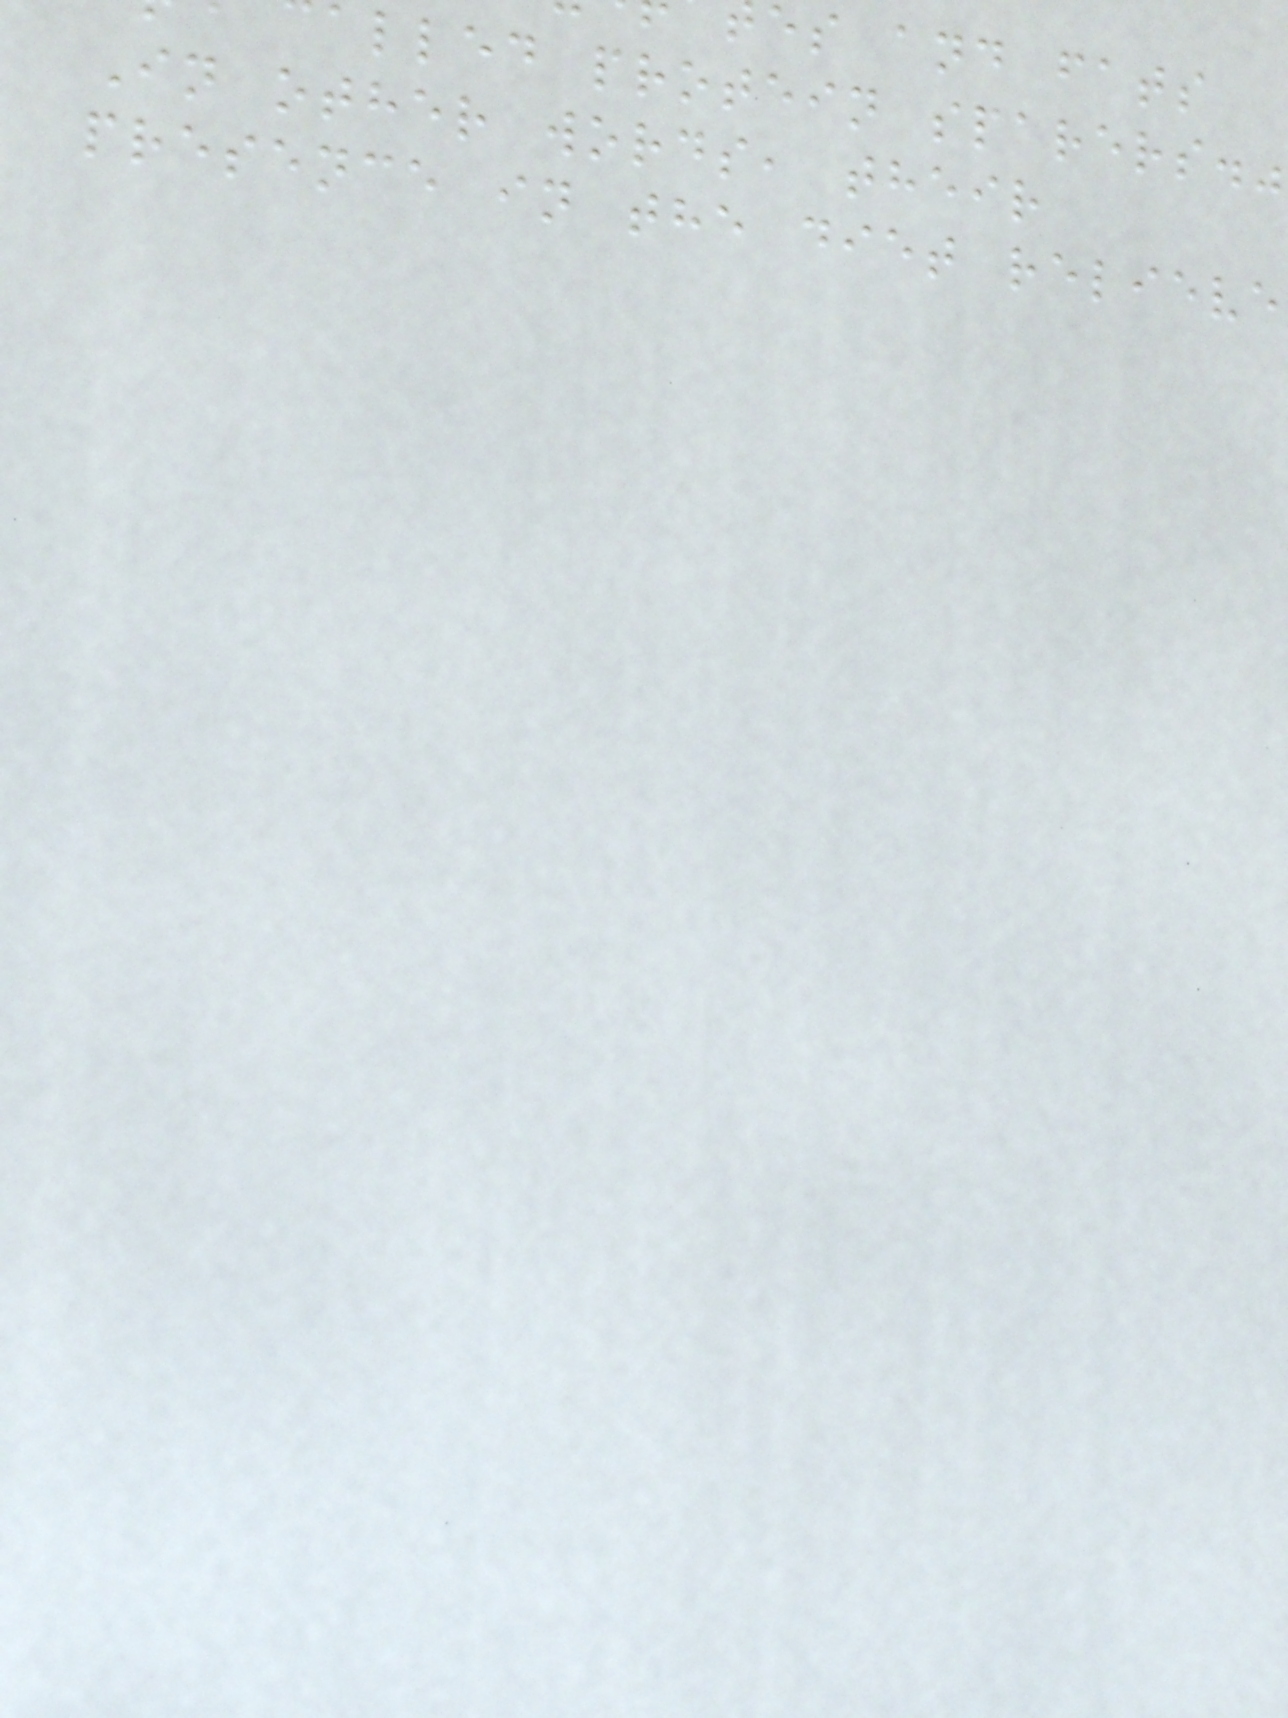es and fats
alled protein sparers."
In other words, their
presence in the diet relieve
